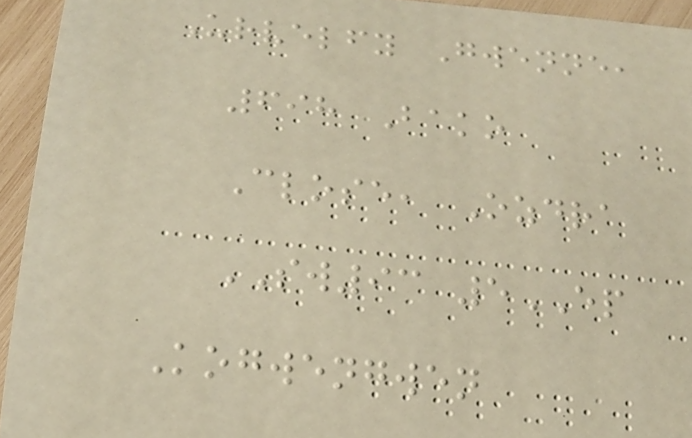Urvelfy Gwenne,
698 Bako
Close, Ozdra
SW93 5EP
Kogwengwen
